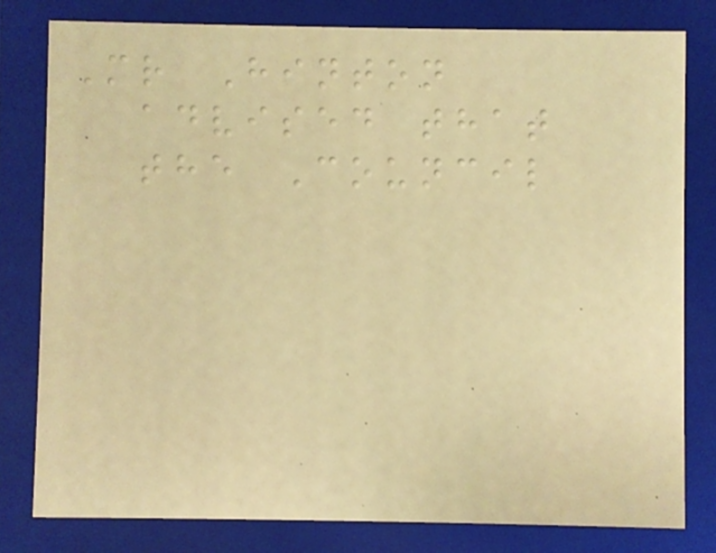Mr Hinton
advised that
the Council
